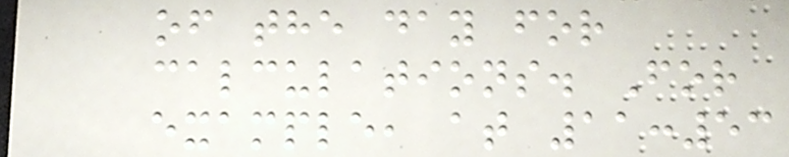of the day for
calculations. For
example, at 11:53
